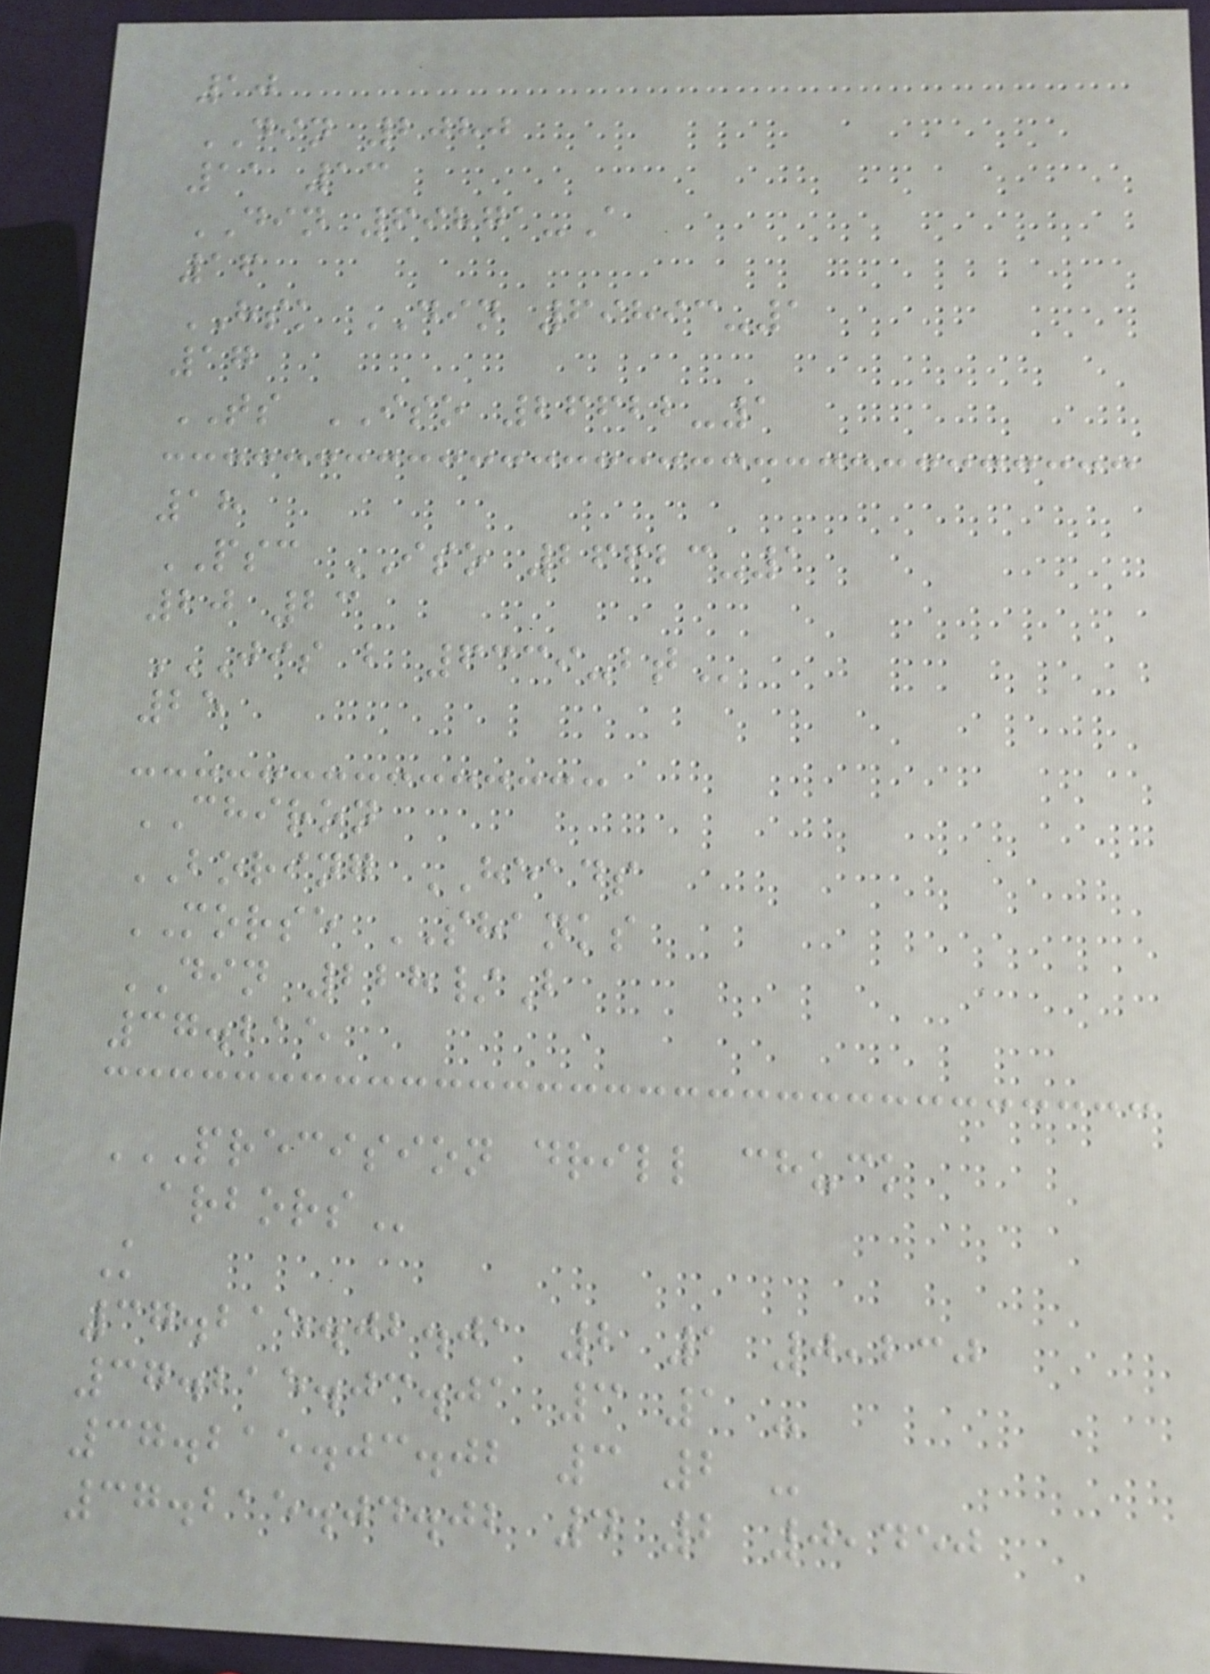10
DIN 2080
11 13
DIN 69871-A
16
HSK DIN 69893-1
17
TS ISO 26622-1
18
PSC ISO 26623-1
20 23
JIS B 6339-BT
25
CHIRON
BORING HEADS
MORSE SHANKS
DIN 228/B
37.215
PRECISION DRILL CHUCK
ARBORS
K
37.215.02.01 2 1 0,230
37.215.03.01 3 1 -
37.215.03.02 3 2 -
37.215.04.02 4 2 0,450
